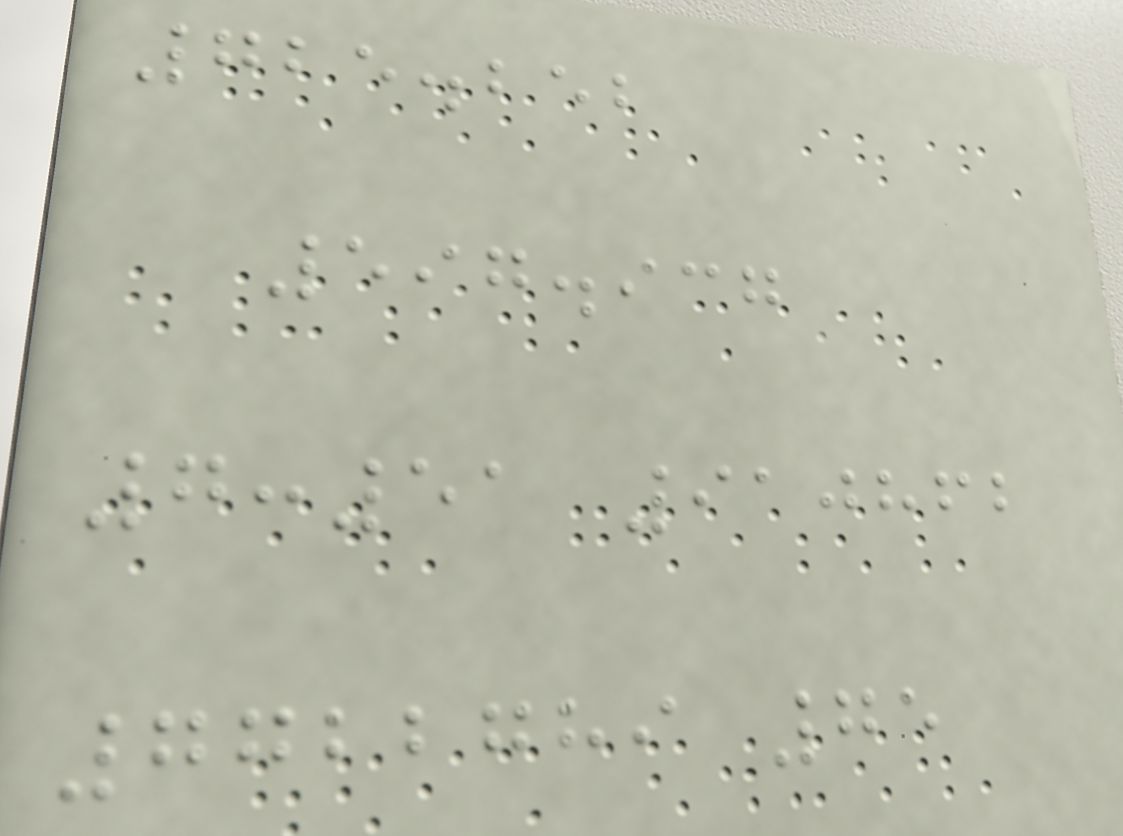725.252
597.937
7:51 910862
7722789 75
